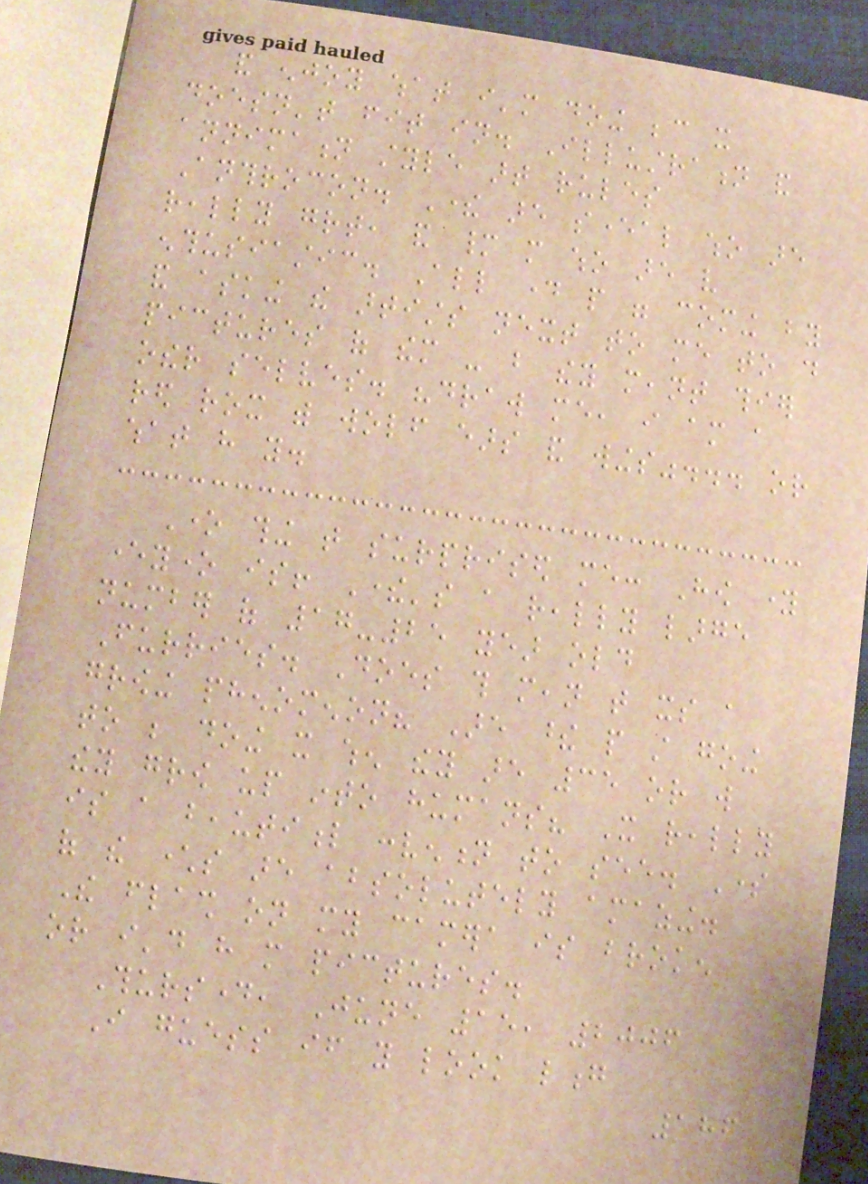and enjoy what i'm doing because it
doesn't fit in. Illustration and
annimation style art rules
Anthrocon. There are several who are
really great, and many more who are very
enthusiastic. All day people were coming by
and asking the artists next to me to do
pictures of them - but they meant thier
other selves. "draw me, i am a
red rox with wolf ears and wings"... or
what have you.
One thing that surprised me: How young
everyone is! There's a really large
number of 17-25 year old
Furries. Does this mean that its a
growing phenomenon? Are these people still going
to be doing it when they are 35 or will
they grow up into humans? It really
is a beautiful convention to see. Some
of the characters are absolutely amazing.
The flash on my camera is broken
or i'd have more pictures.
Thursday, June 15, 2006
I guess if you look long
186
